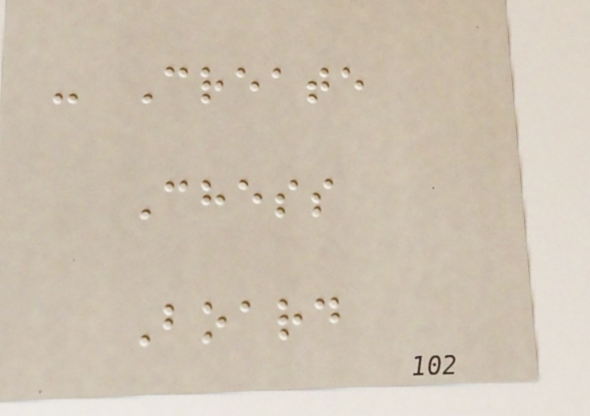- Create
Chess
Board
